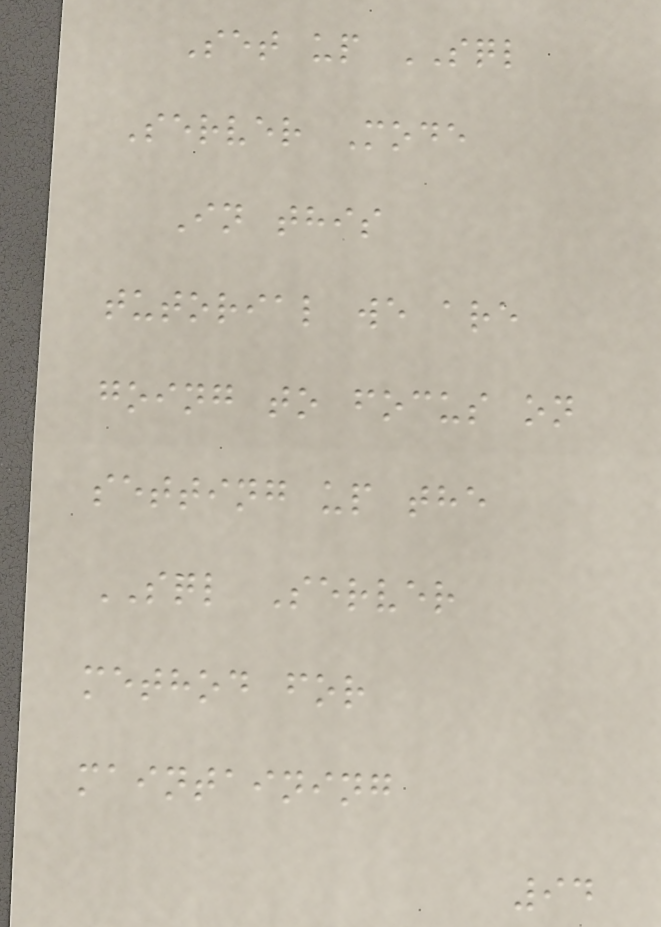Set up SQL
Server Mode
In this
tutorial we are
going to focus on
setting up the
SQL Server
method for
maintaining
94
